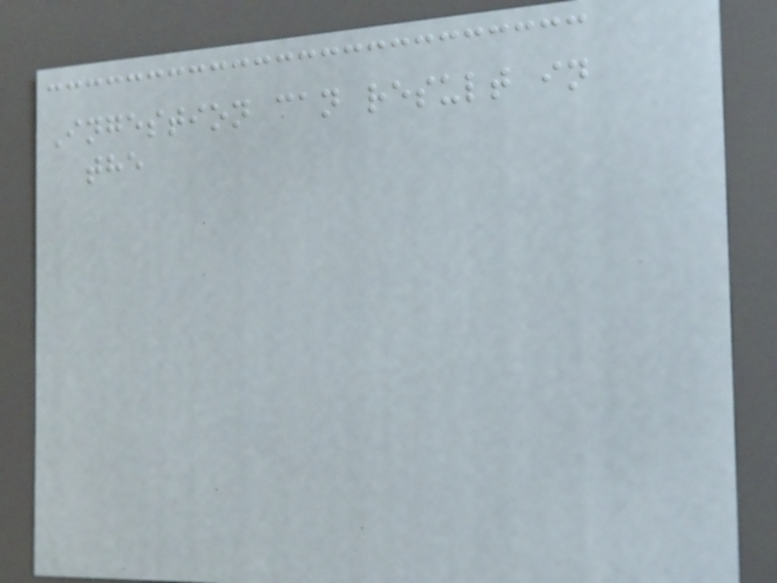Ingestion can result in
the
